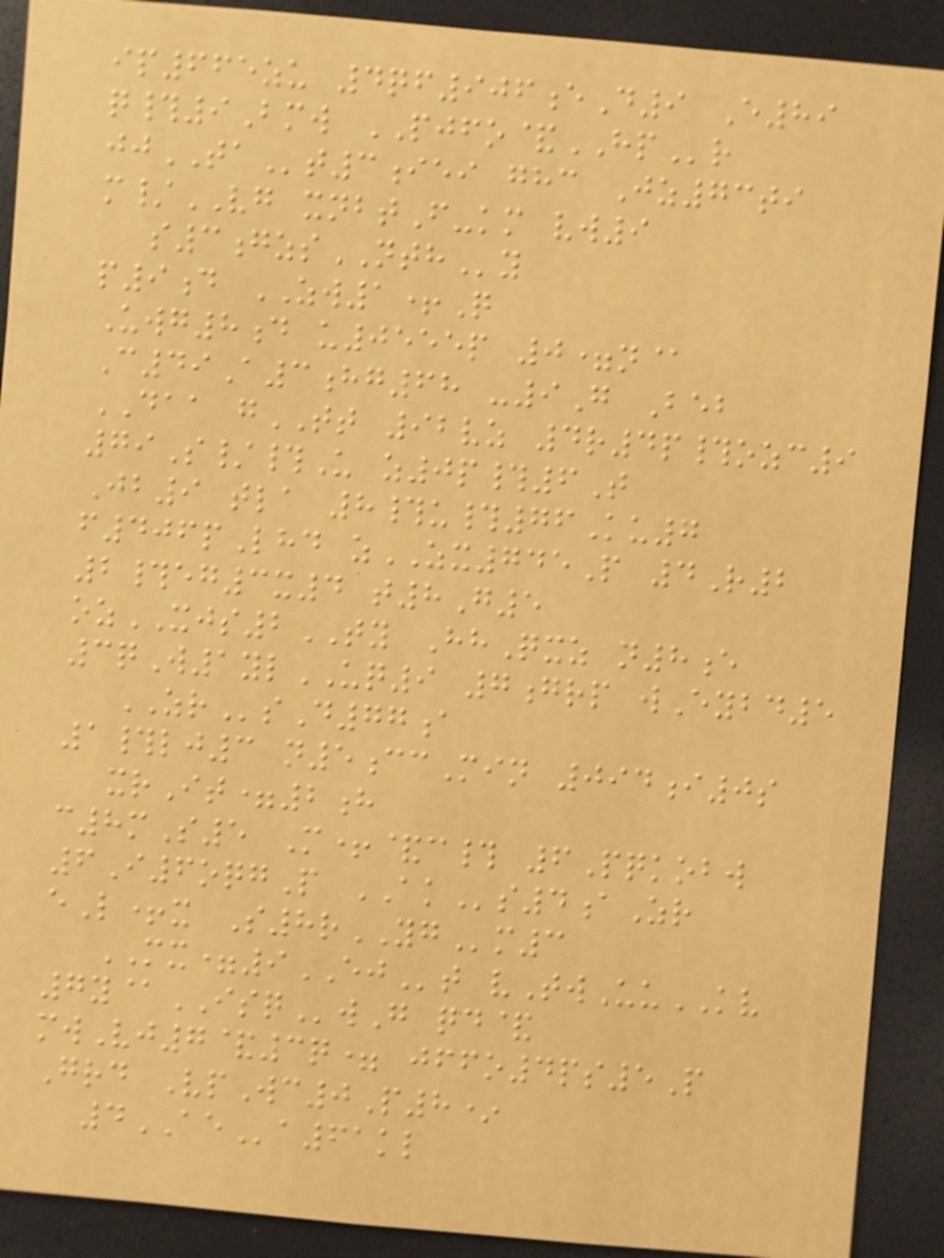ip665zu 4qf906eD9 E89
q#9Bmw PJFO&HPr
jjTAt3iei ghc Jz73ti
m/VG xnbtF-km vw9
s3gzsNTHy
p9d ZW1+Q
Uwg8d u0555p 0=n@
C49A3hg68 -9G Beb
DAA gTT 92vz 4r4p#ozc9
79S/#U z0p#6T
Jb9 tla 8#u#76Ku7
f406pLhd zZX745P 4R2
2#eg3x4 t8G5
ozXJS2TY HhQxz n8e
3qW1ylUQ9 7grp wEybd5
ZRsD77a
1#lj3 n5ccMin 094i0s
xrIt=2h
c8mS5 M+&c# 6Pqkobw
6I6oqgP AKs4aZr
eL+x S8rYGm3
MX=9EJt vTwUuKV
7y@ISQwG qd&
mwVj7&3q= jffo4ps5P
Grd VpWc0P8*
4AEa61kl
